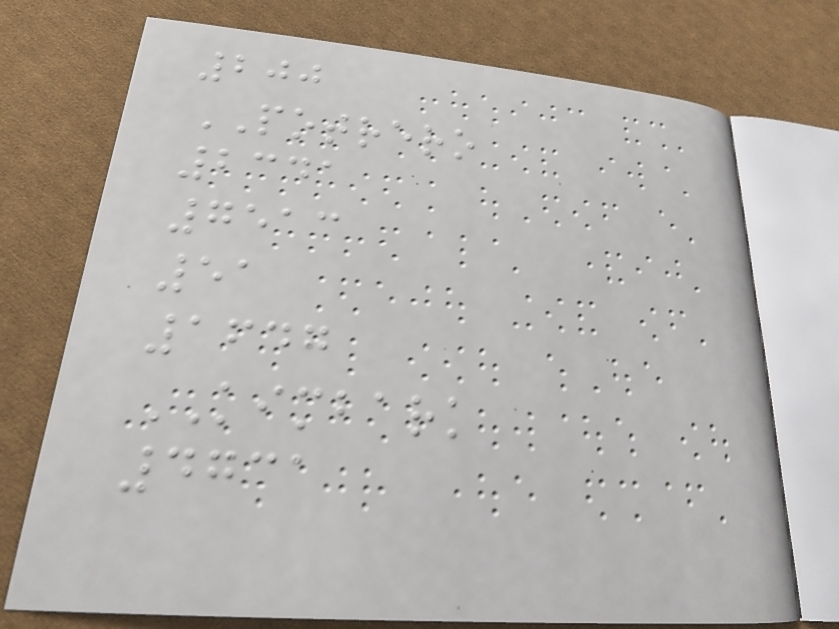200
POTRERO
2341
7513
51
1647
KIMBARK
4731
